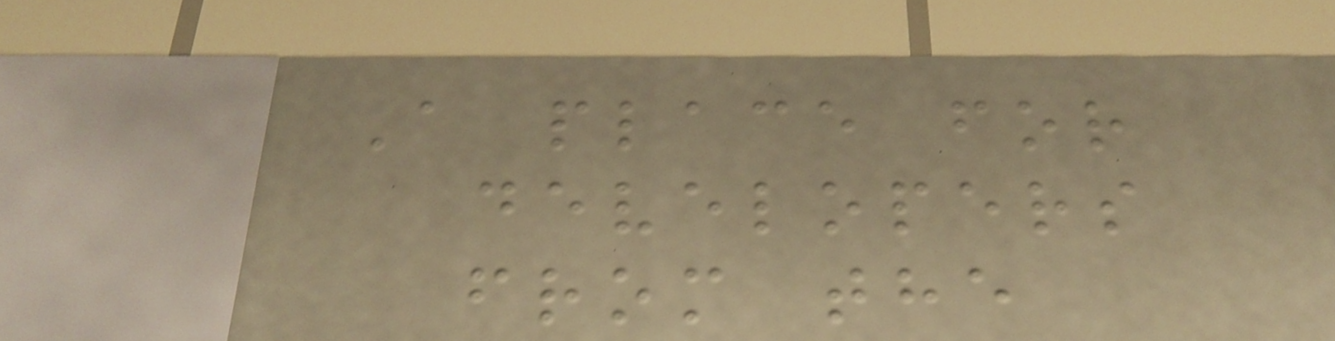A place for
developers
from the
